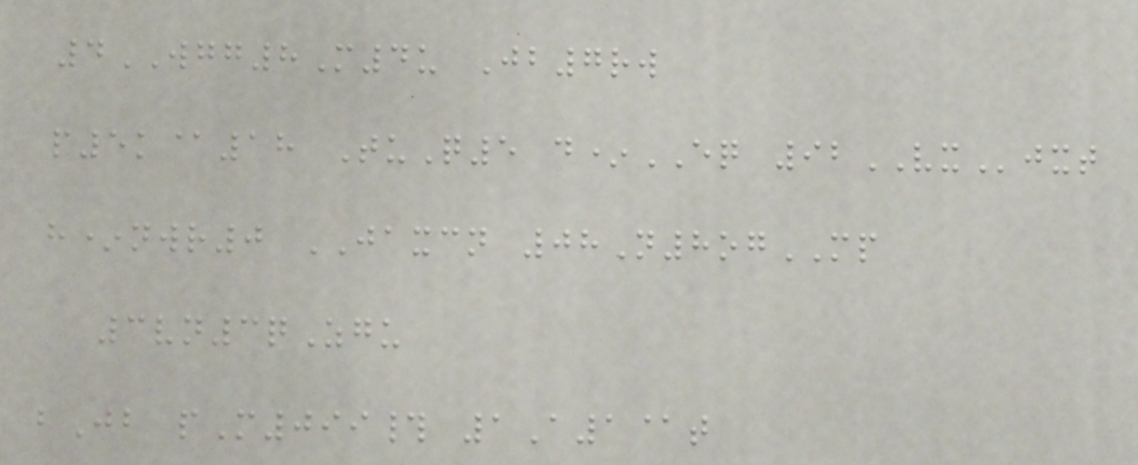4WGG8M4u Jb7rw
p5k@18 TuQ5 d*EQ 92VXjxt
h*nwr0 JAXCN 08N8ogMP
3vn3qZgu
bJb pM099# 1A1@t
